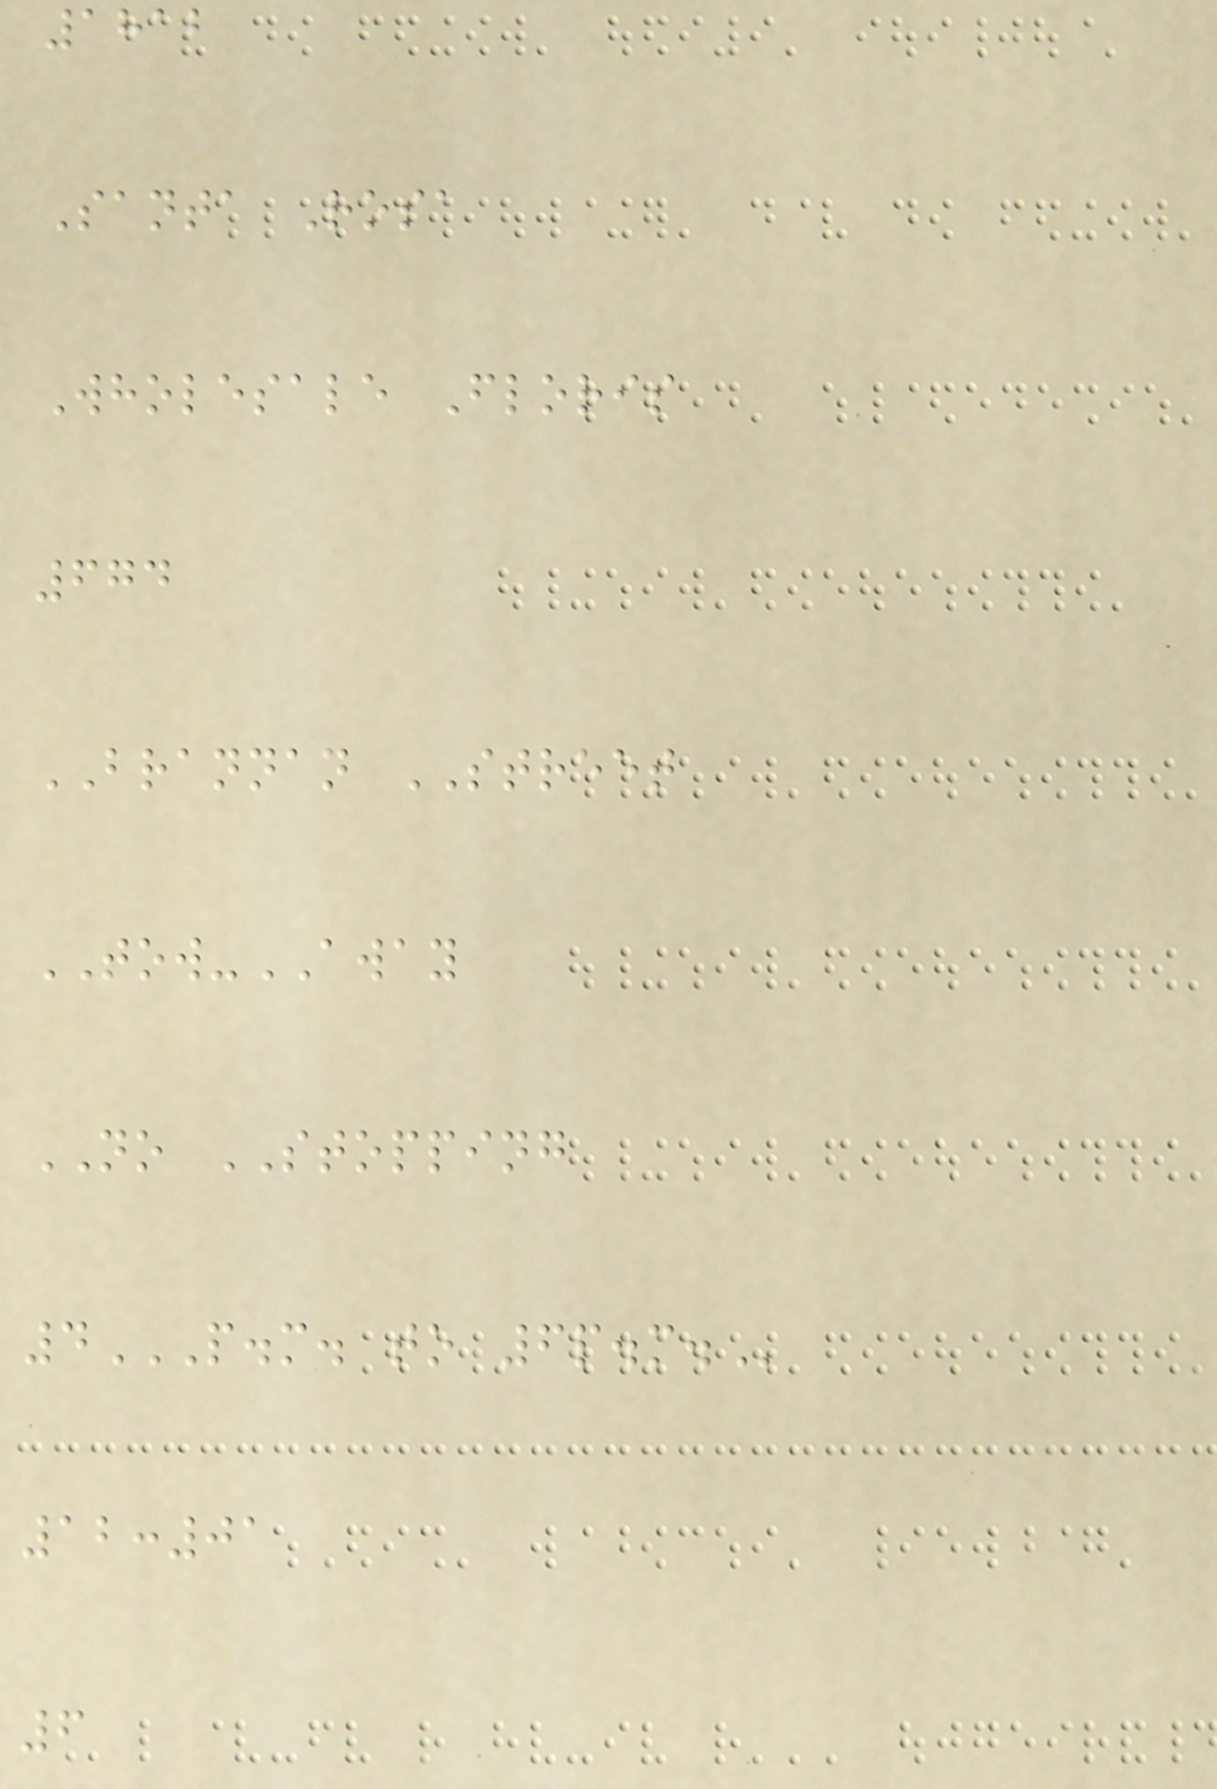1812
Santa Rosa
Wholesale Floris
674
BRANNAN STREET
TOW-AWAY
NO STOPPING
4P.M. TO 6P.M.
12:01
6
